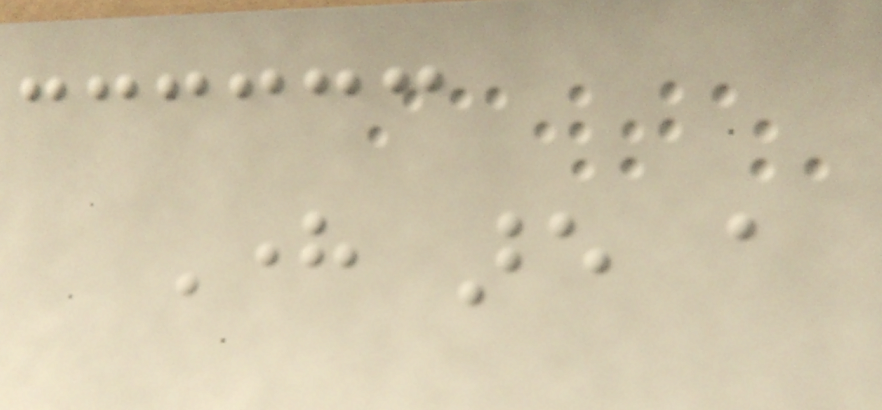Here are a
